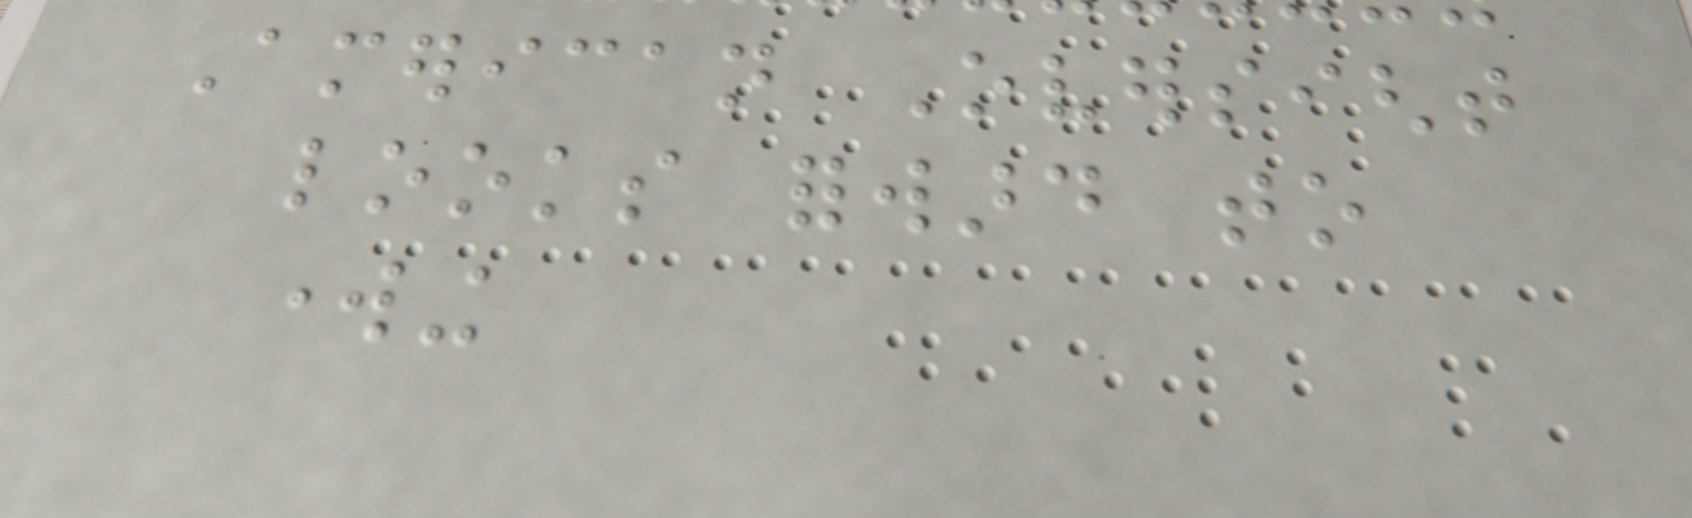American Oversight
looks forward to
working
